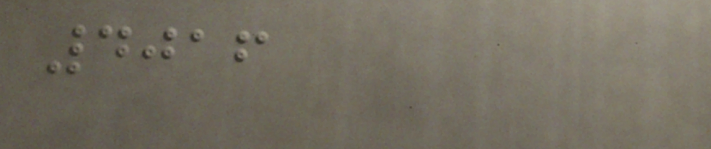4016
